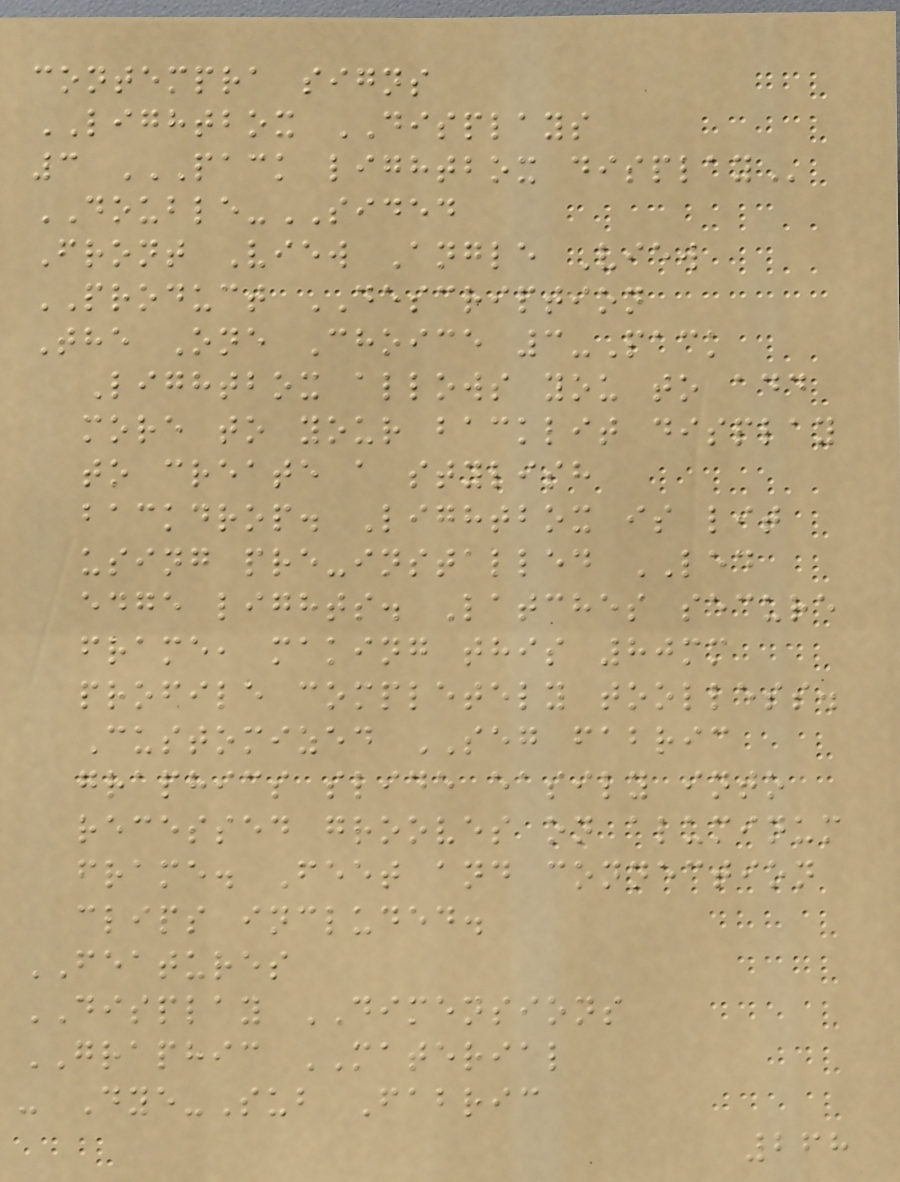contempra signs
LIGHTBOX DISPLAYS
3 PACK LIGHTBOX DISPLAY
DOUBLE-SIDED
Front View Angle View
PRODUCT DESCRIPTION
The One Choice 3-Pack
Lightbox allows you to add
more to your backlit display
to create a stylish
backdrop. Lightbox is lit
using pre-installed LED
edge lights. Latches secure
frame, making this 80mm
profile completely toolless.
Customized SEG fabric
graphics slide easily into
recessed grooves on aluminum
frame. Feet and connection
clips included.
FEATURES
DISPLAY DIMENSIONS
GRAPHIC MATERIAL
- Dye-Sub Fabric
268
